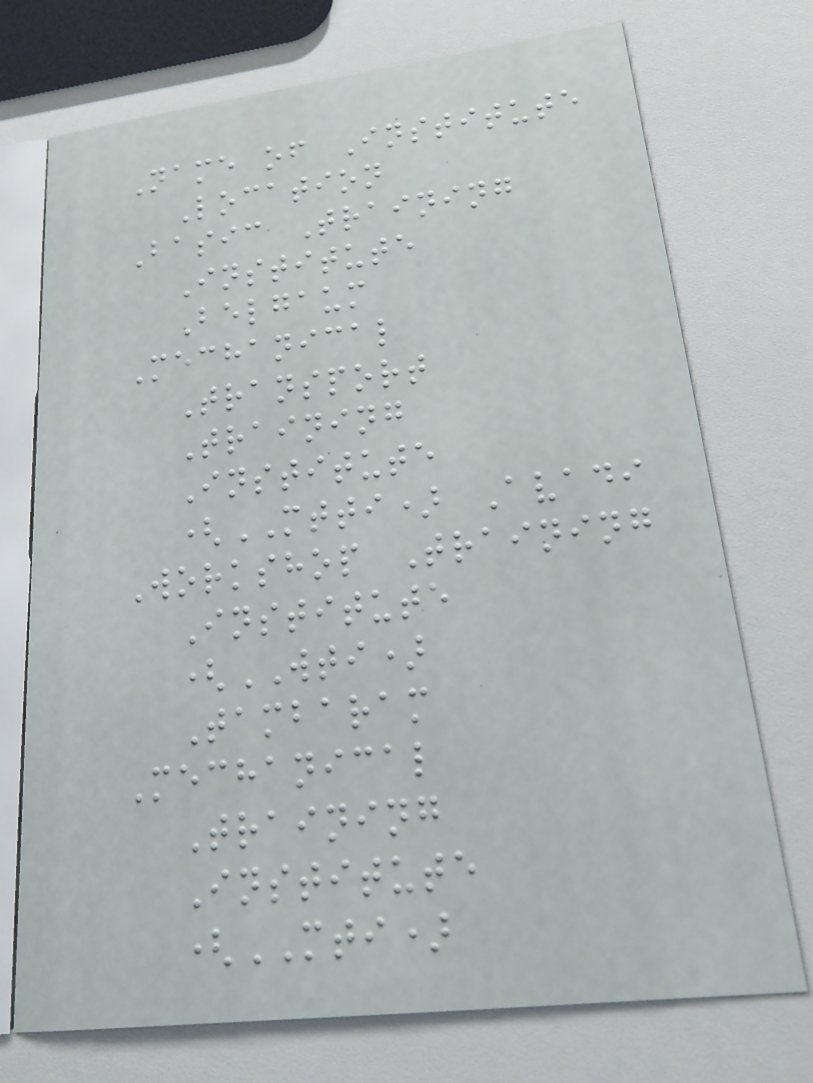Name of Institute
Location
Basic Training
Institute
Belgaum
Mechanical
Transport
Training
Institute
(MTTI) Avadi
Workshop Training
Institute
(WTI)
Tambaram
Mechanical
Training
Institute
(MTI)
